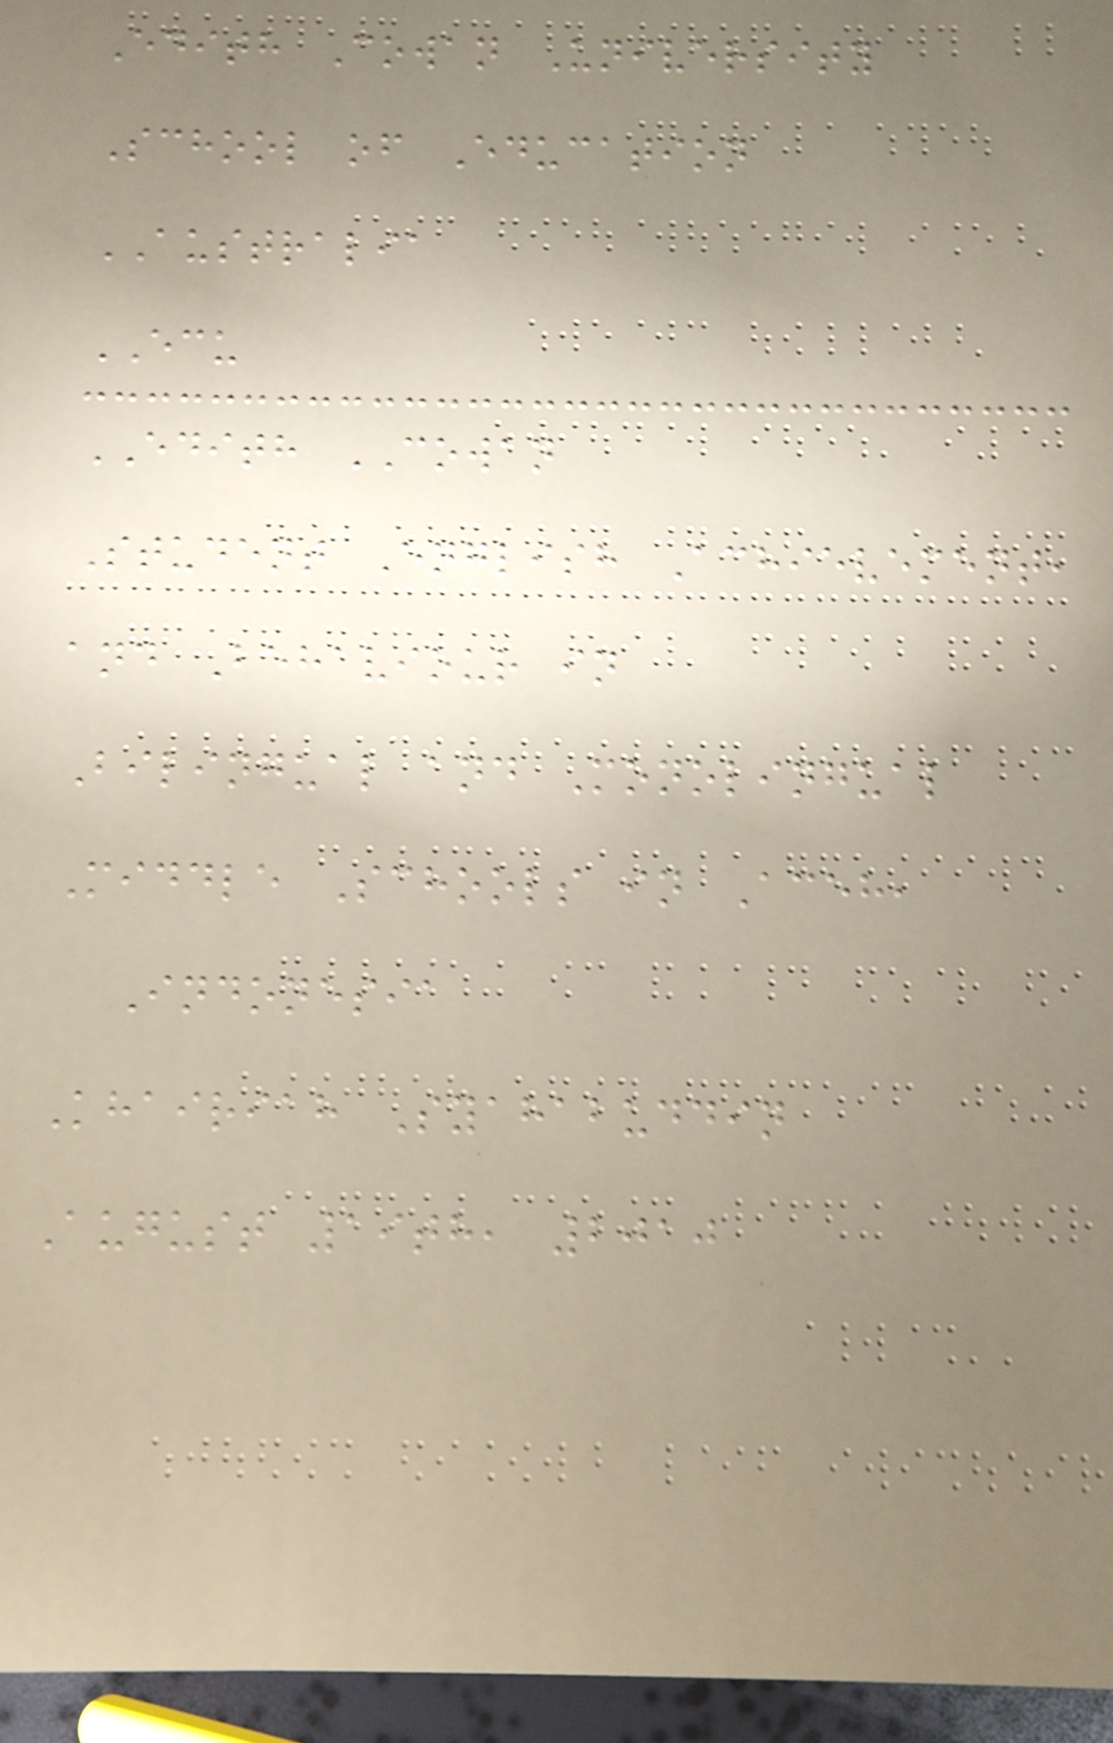Edith Cowan University
School of Education
AUSTRALIA
ECU
EDITH COWAN
Student English Achievement,
and Behaviour in
Bilingual and Monolingual
Middle Schools in Aceh,
Indonesia
Khairiah Syahabuddin
August 19th, 2010
